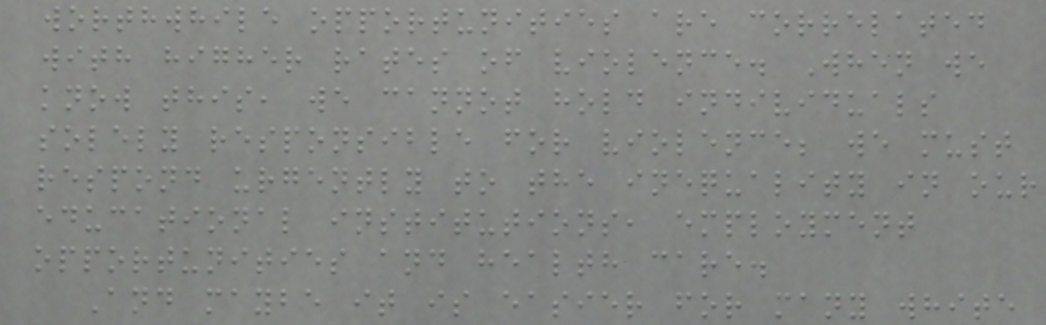worthwhile opportunities are correlated
with higher rates of violence. When we
know this, we cannot hold individuals
solely responsible for violence; we must
respond urgently to the inequality in our
educational institutions, employment
opportunities and health care.
And maybe it is easier for many white
